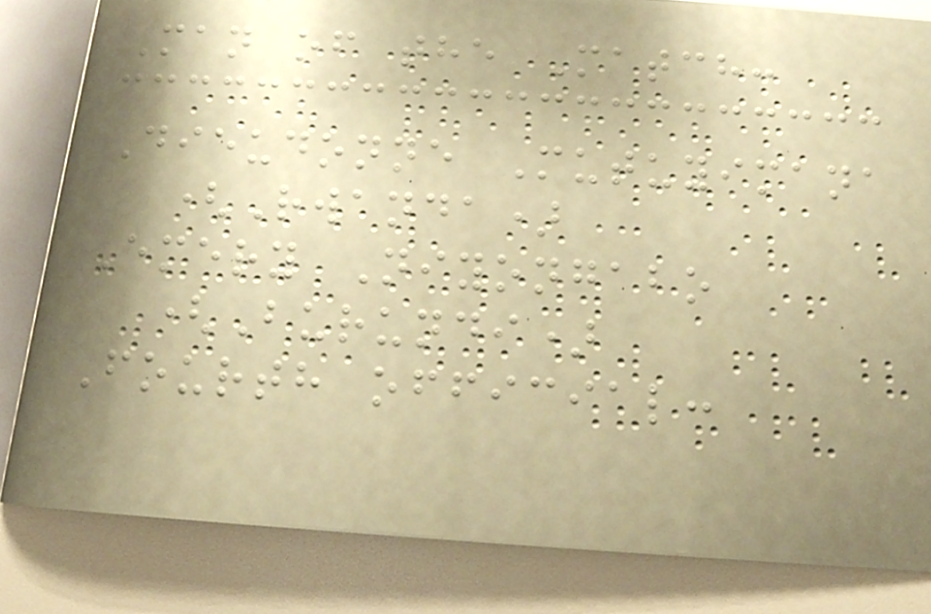Man of the Match:
Dieudonne Mutuyimana
(Rwanda)
Emery Niyongabo
(Burundi)
Fourth official:
